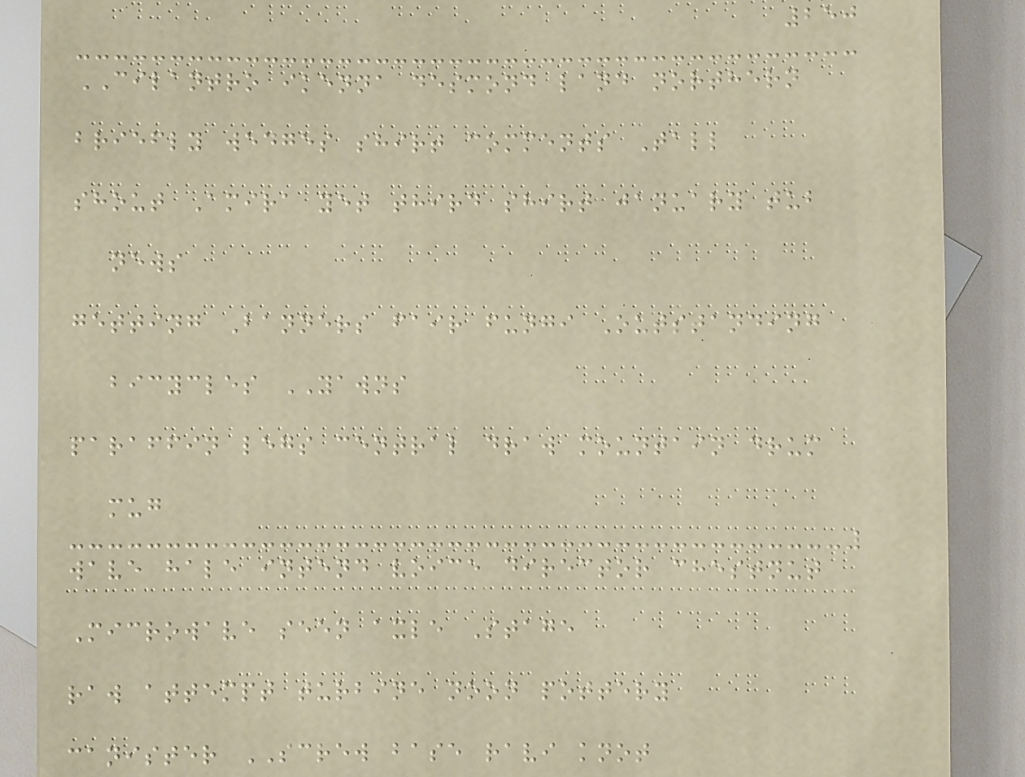250
CILANTRO ikenna desmond land northern
briefly wedges shirt comments Tall
shout Amira yet third shirt january tub
news
getting Banners fair fungi Outstanding
bicycles YAWNS
paraffin legs central draw mountain drum
mug
wave hale intend voice director chestnut
Microwave seen axle Stage
raw attempt turbine noon pottery
canister SCREW base ravi knot
